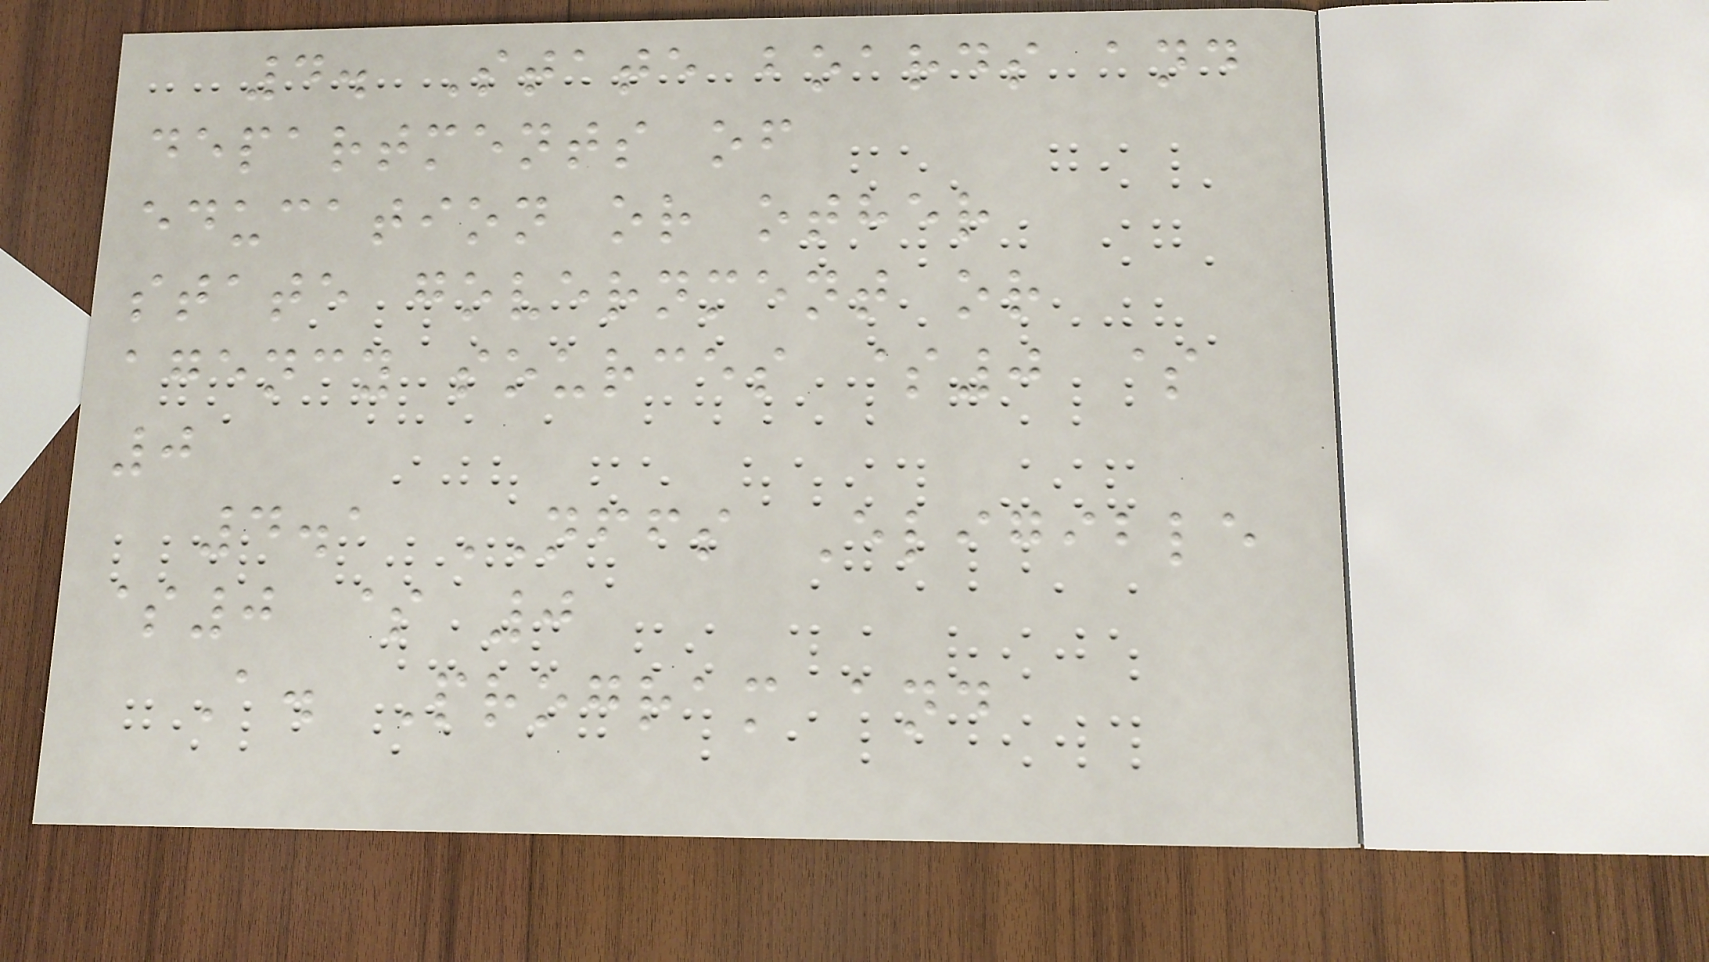4. State boards and
departments of
education or other
state government or
agency sources $0 $
0
4.1 NFFS Eligible
$0 $ 0
A. Program and
